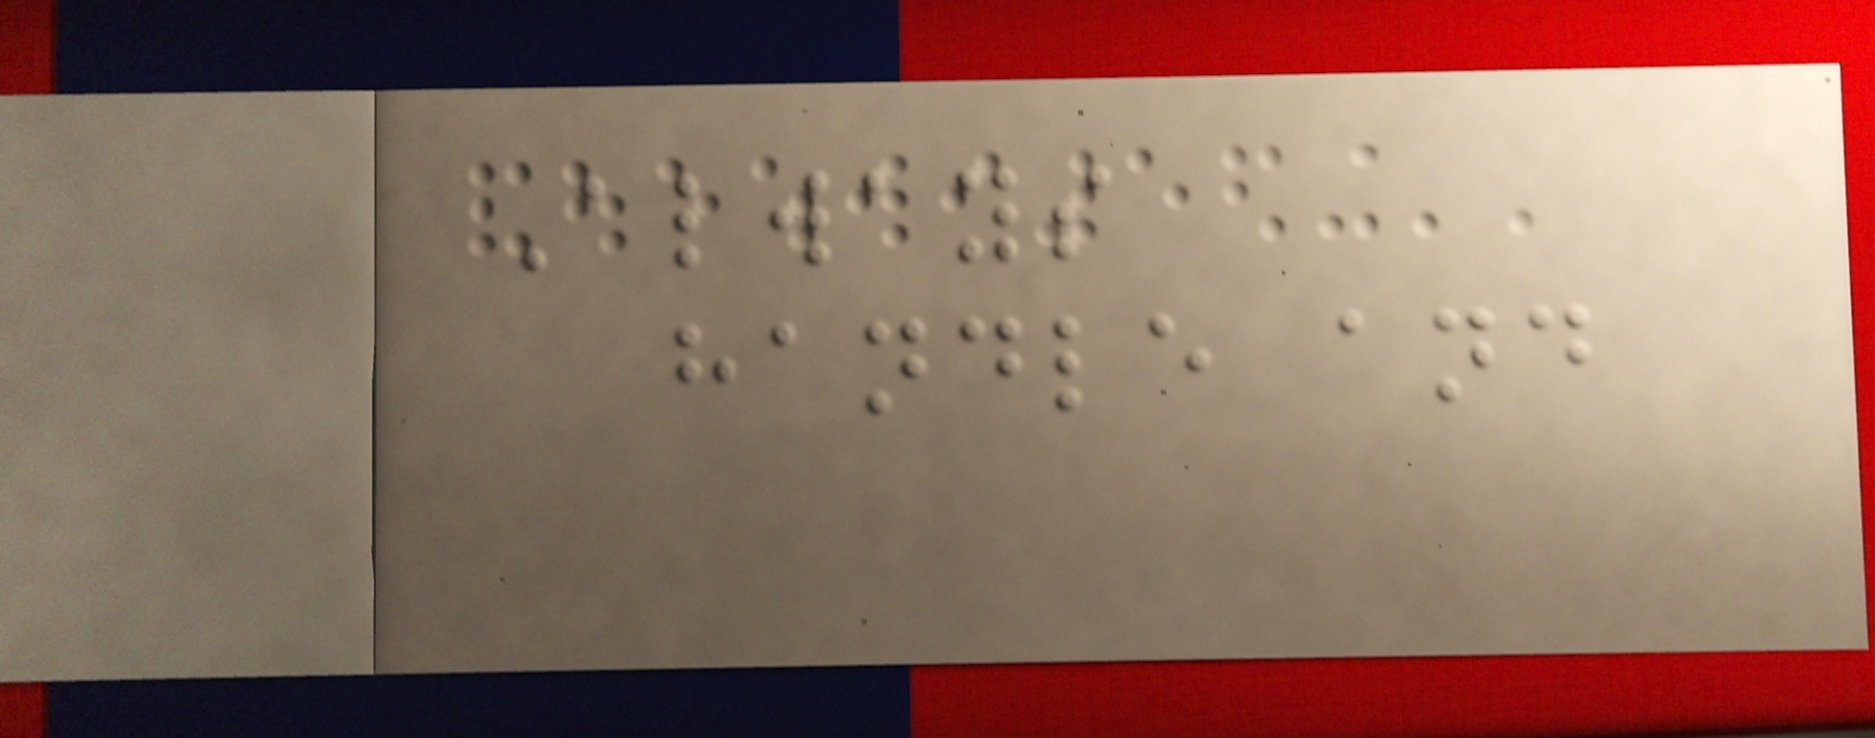Always
handle and
